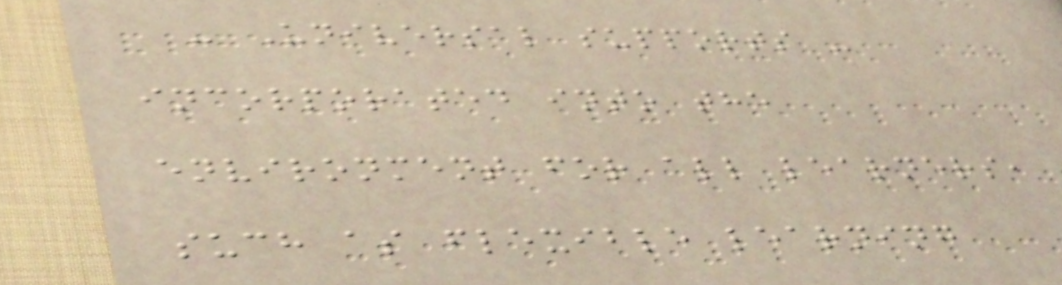- Universal supports -
incorporated into the
environment for all learners,
such as flexible learning
